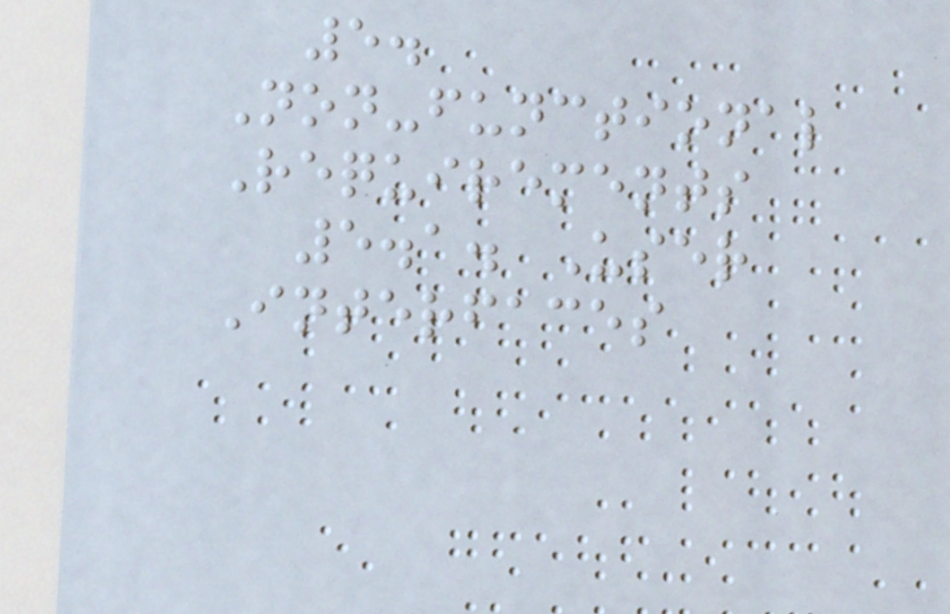5.
Non-functional
Requirements
5.1. User
Interfaces
